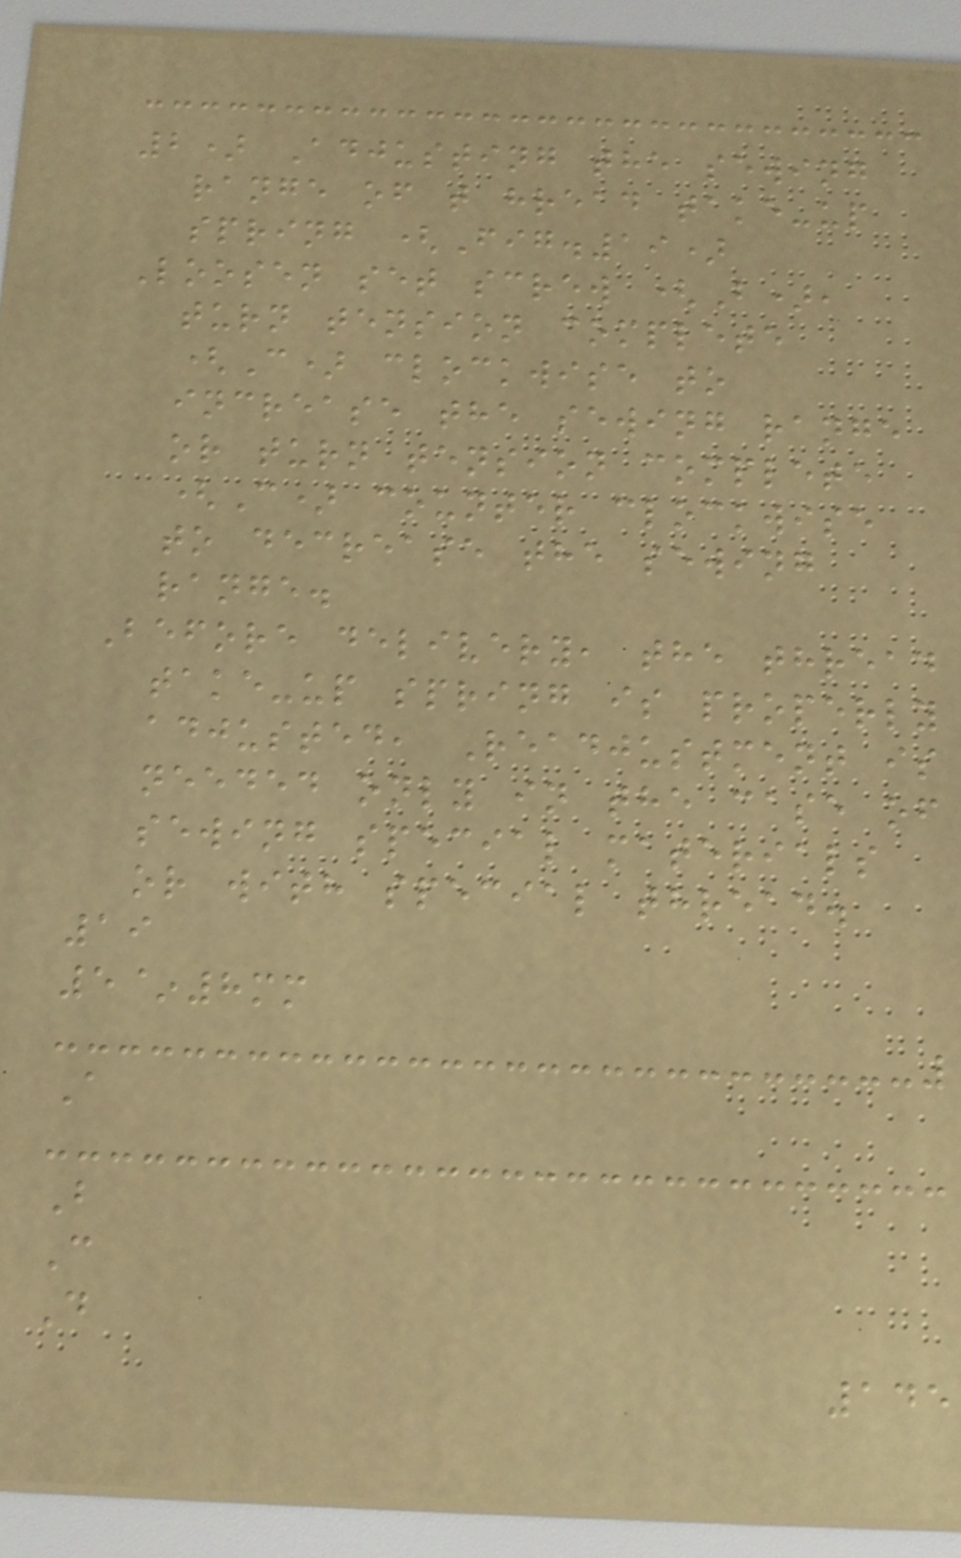2) Adjusting the sewing
range of t hread take-up
spring (Fig.19)
Loosen set screw (B),
turn tension complete
(C) clockwise to
increase the sewing range
or turn tension complete
(C) counter clockwise
to decrease the sewing
range.
Before delivery, the thread
take-up spring is properly
adjusted, Readjustment is
needed only in the case of
sewing special materials
or with special thread.
19
5~8mm
A
B
C
D
145
